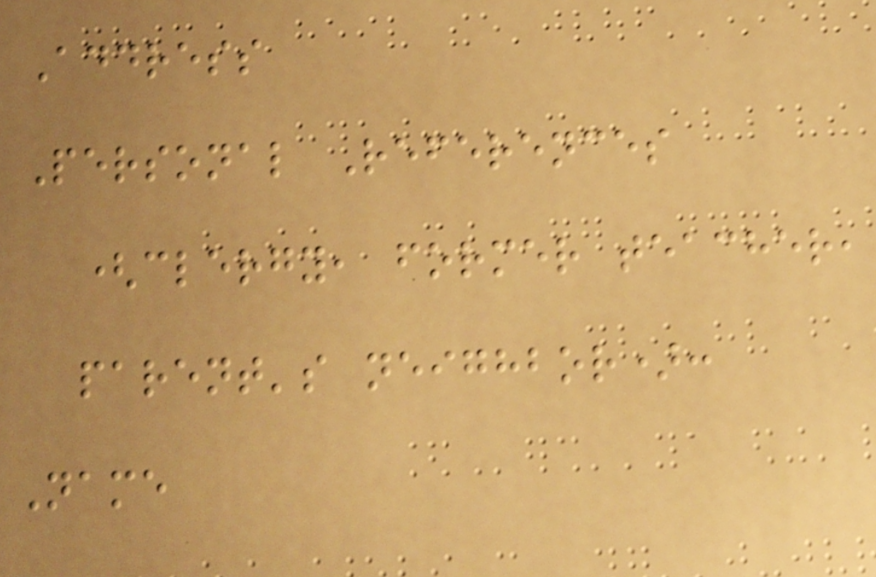Address
Personal References
(clergy, former teacher,
parent's neighbor):
Name
